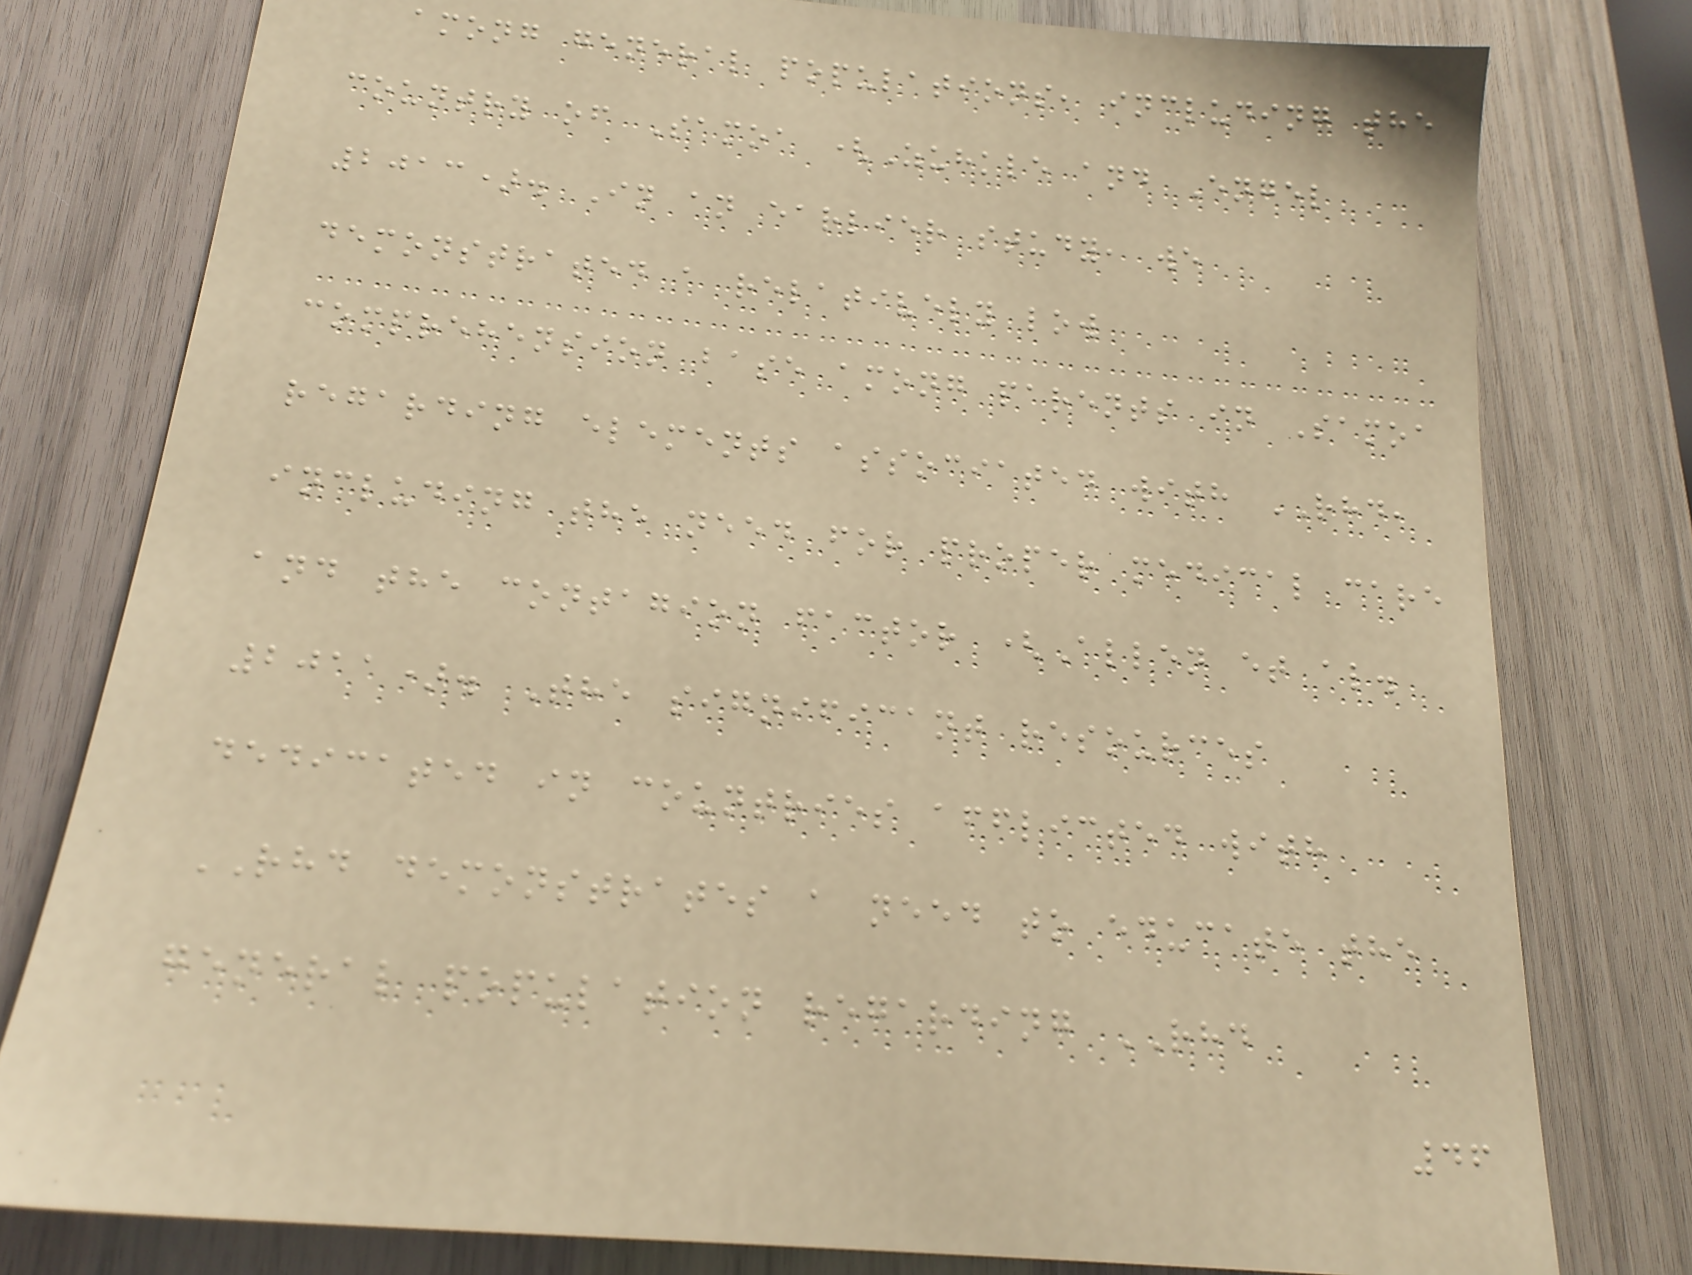among general populations, including the
country of Samoa (Zuhkle and Engel
2013). In an earlier study, we
demonstrated a relatively low
comprehension base among parents in Samoa
regarding elements associated with RHD,
including the need for proper medical care
and the contagion factor (Allen et al.
2011). The significant resources
dedicated in countries afflicted with
RHD demonstrates a need to educate the
general population regarding RHD
46
